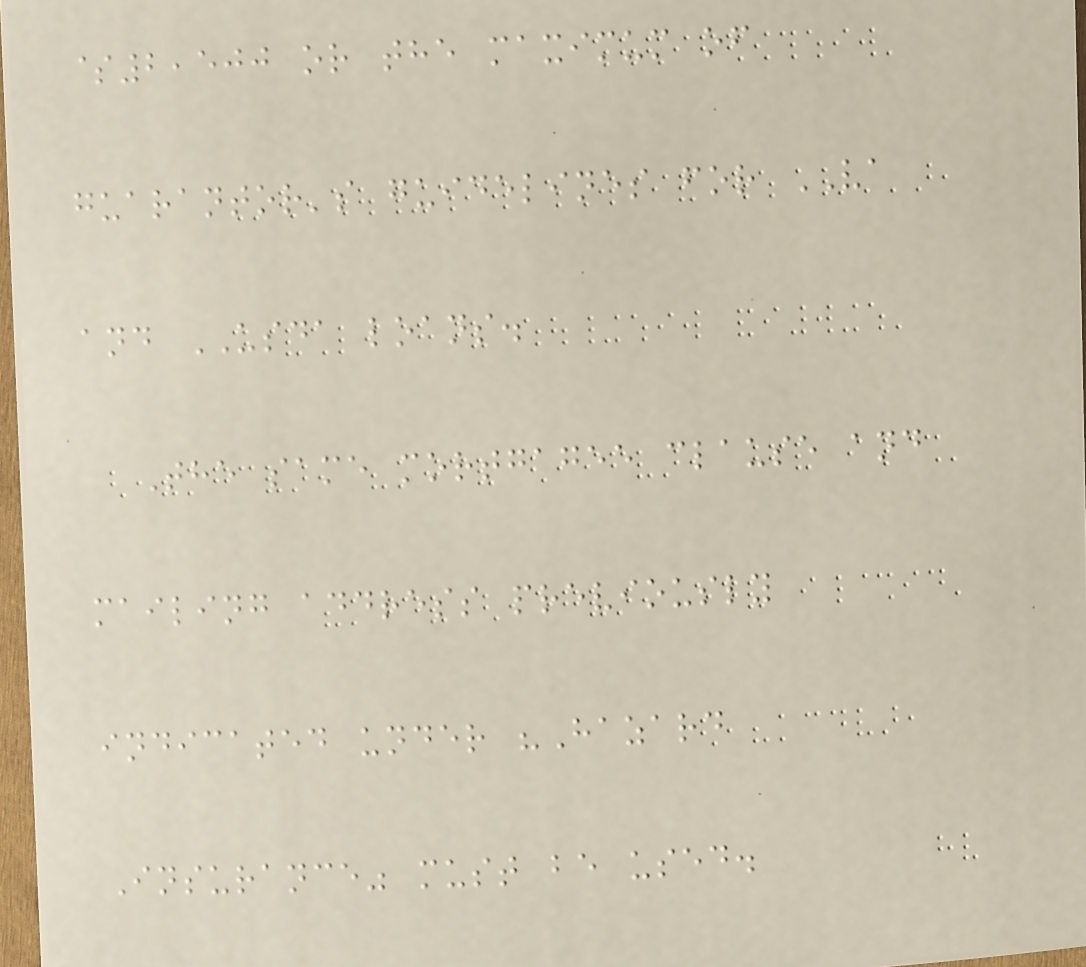$2,500 or the maximum of
guarantor's guidelines for VA
and USDA loans.
The same mortgagee clause and
mailing address previously
indicated under "Hazard
Insurance" must be used.
